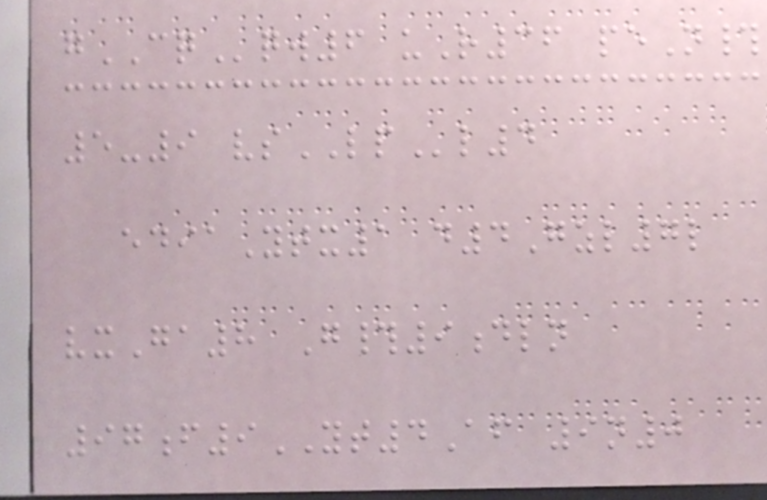gCQqw6 uR36 peN#
5-9 vsLPl4
ediaYtx1 d4Gzl7l
vxGa8 G#9dln
97f9YT4Af 9n0
